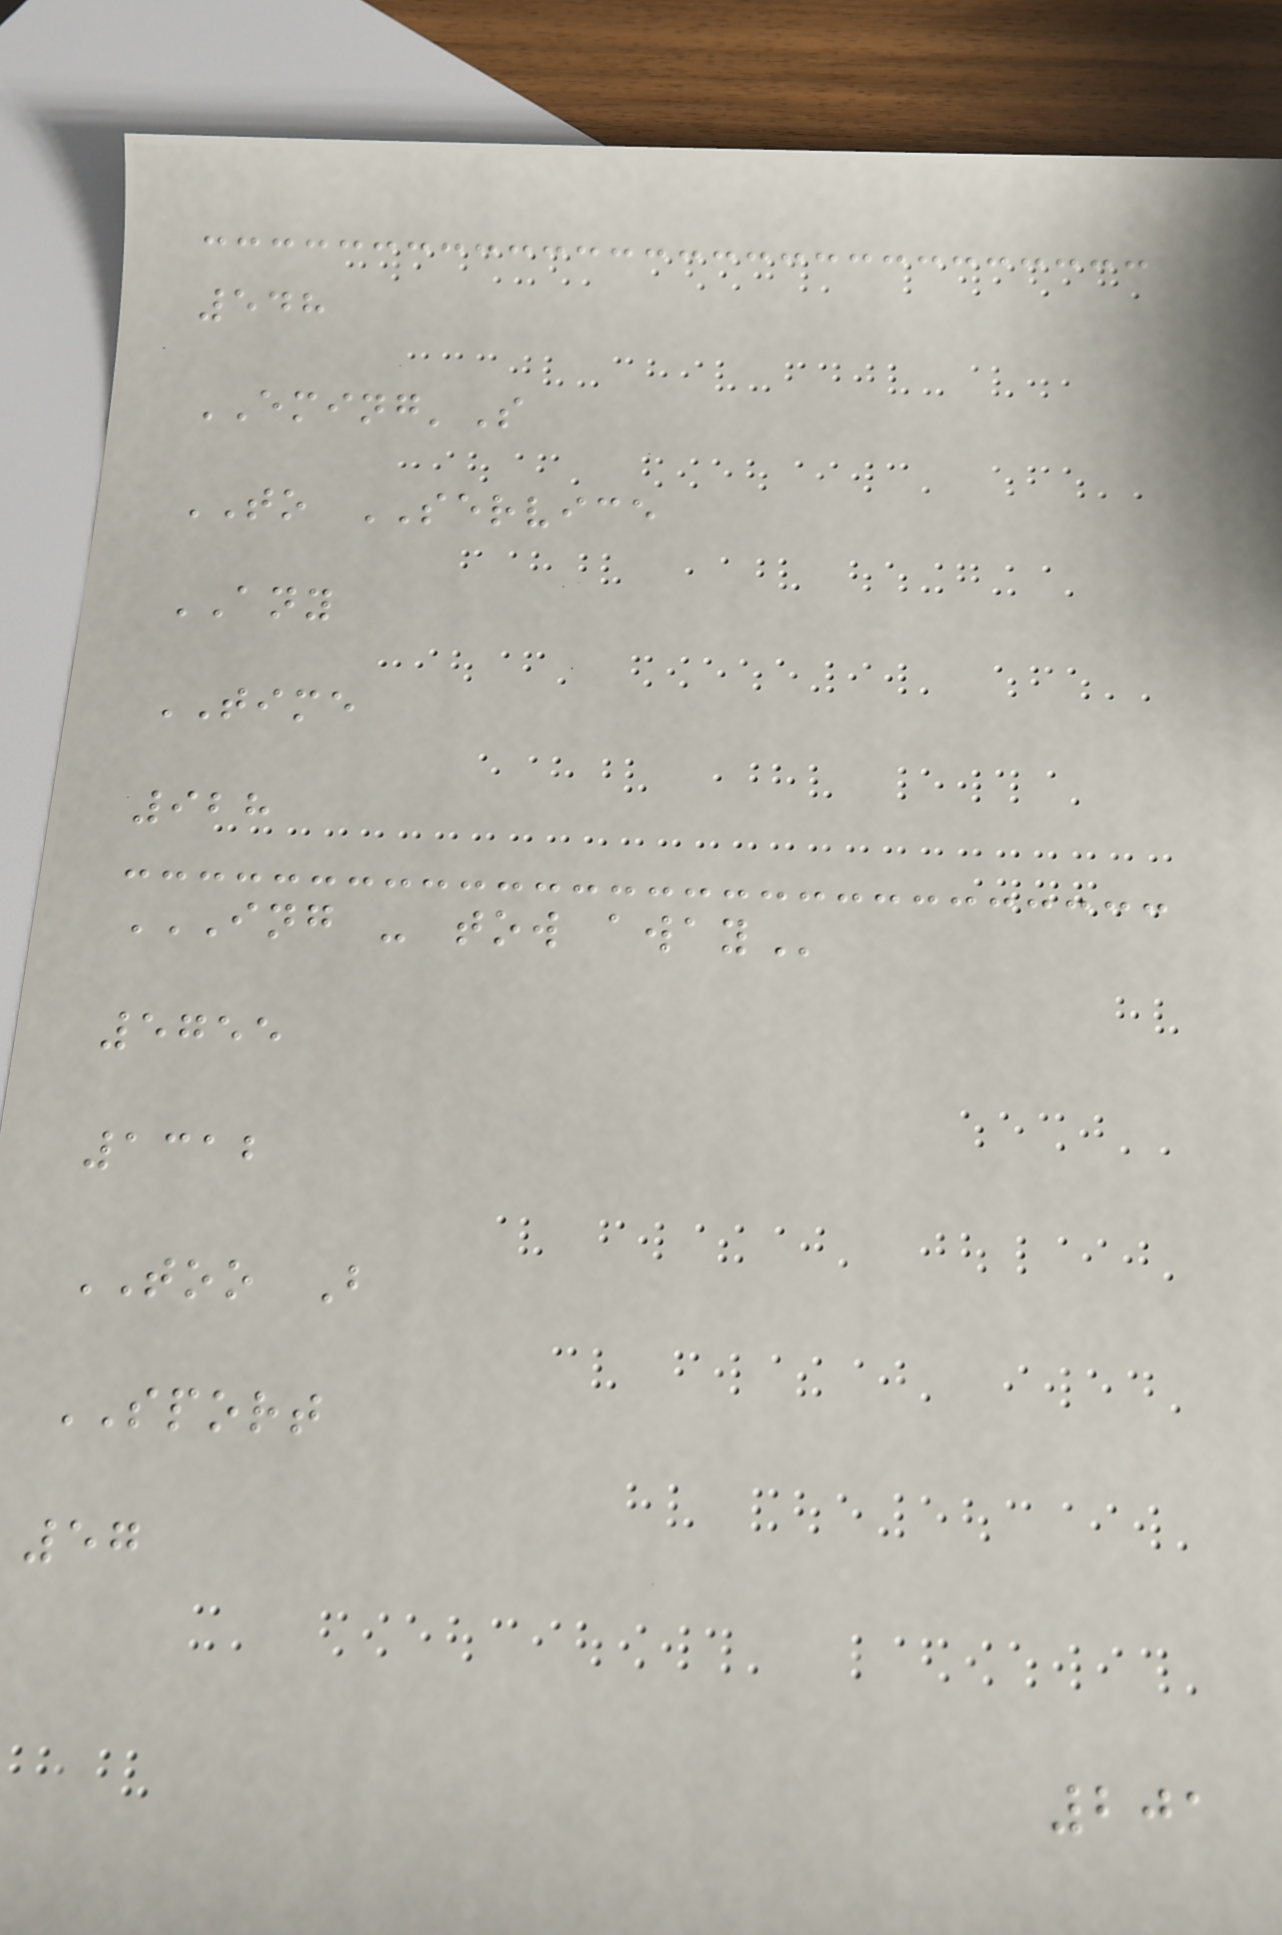548
EMING'S
TO SERVICE
ANY
TIME
928
ING - TOW AWAY
5755
1312
TOO B
SPORT
57
201
